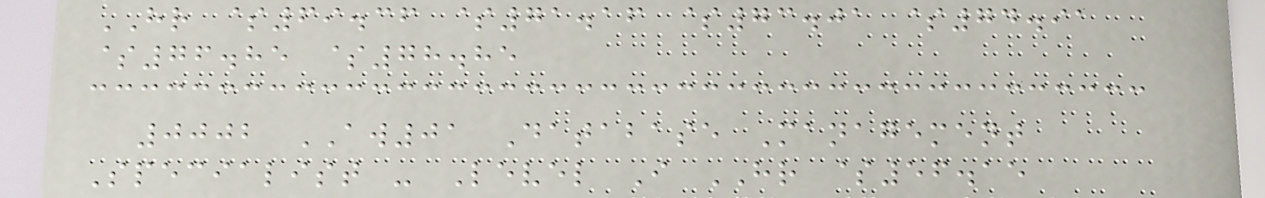HR $69.36 $71.16 $73.01 $74.91
$76.85 $78.85
0002 AW01 Database Management
Specialist - Level I HR $56.15
